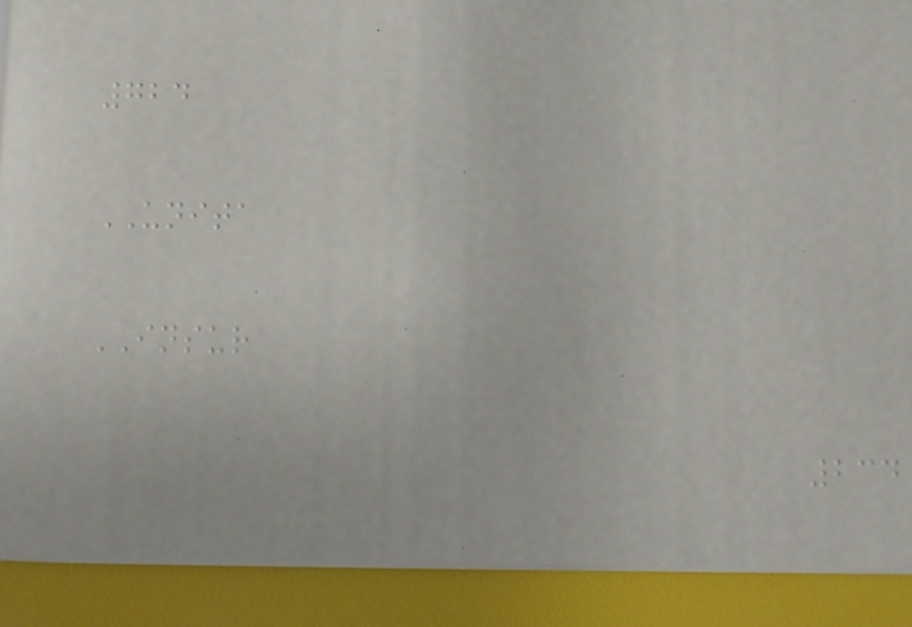724
UNITA
INSUR
234
